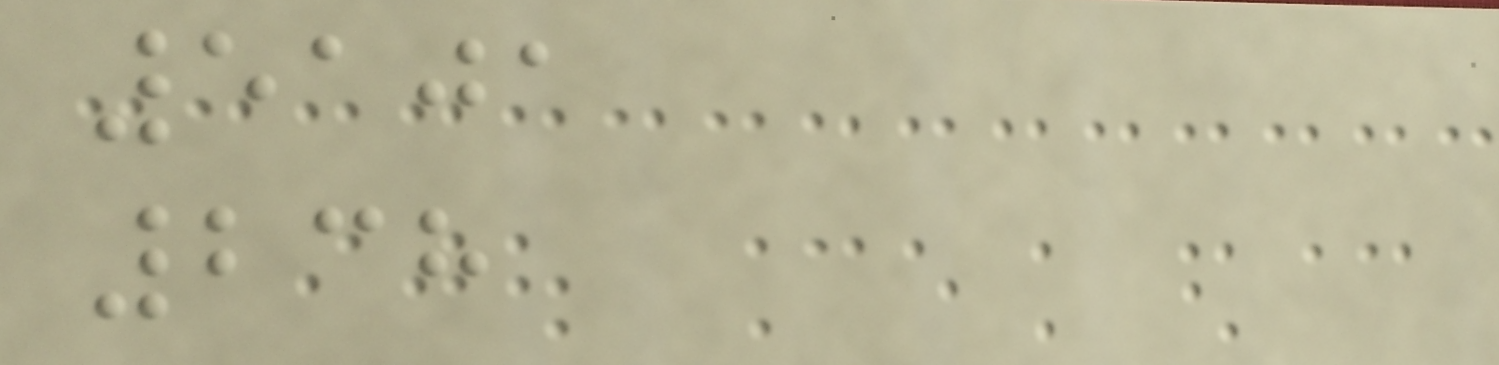5101
238
